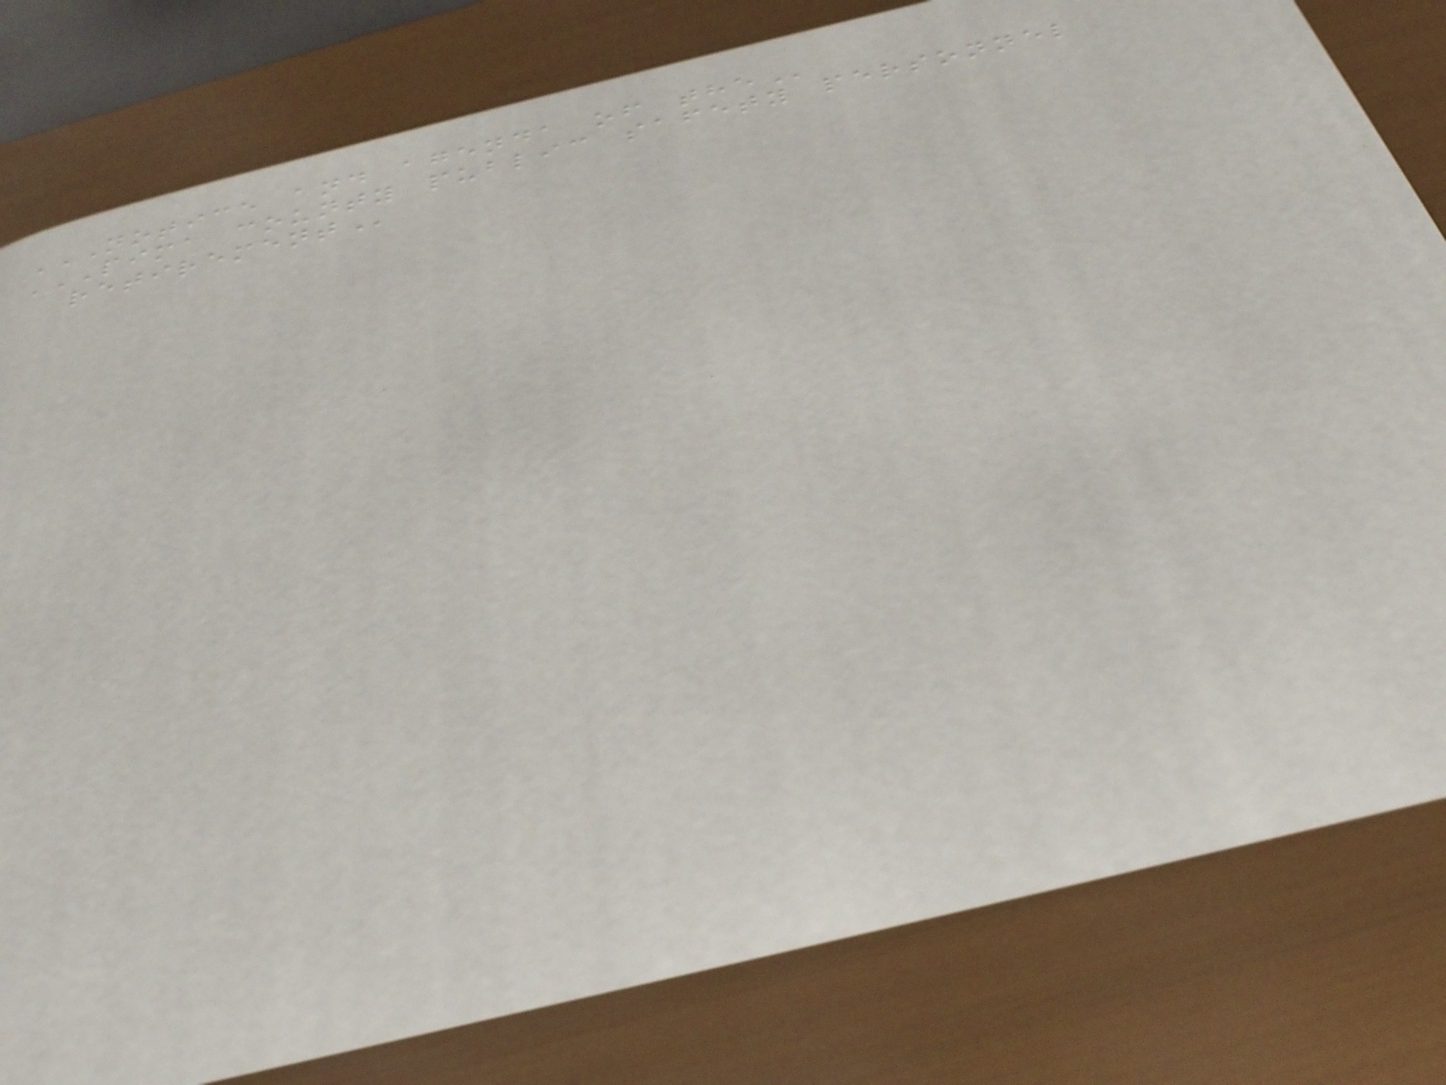NOTICE AND AGENDA OF THE
PIMA COUNTY PUBLIC SAFETY PERSONNEL
RETIREMENT
